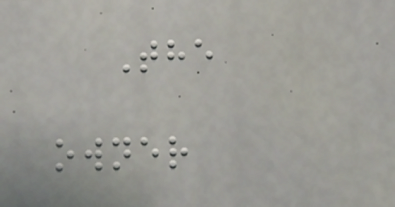The
owner
